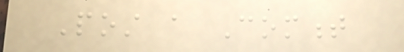Post a Comment
